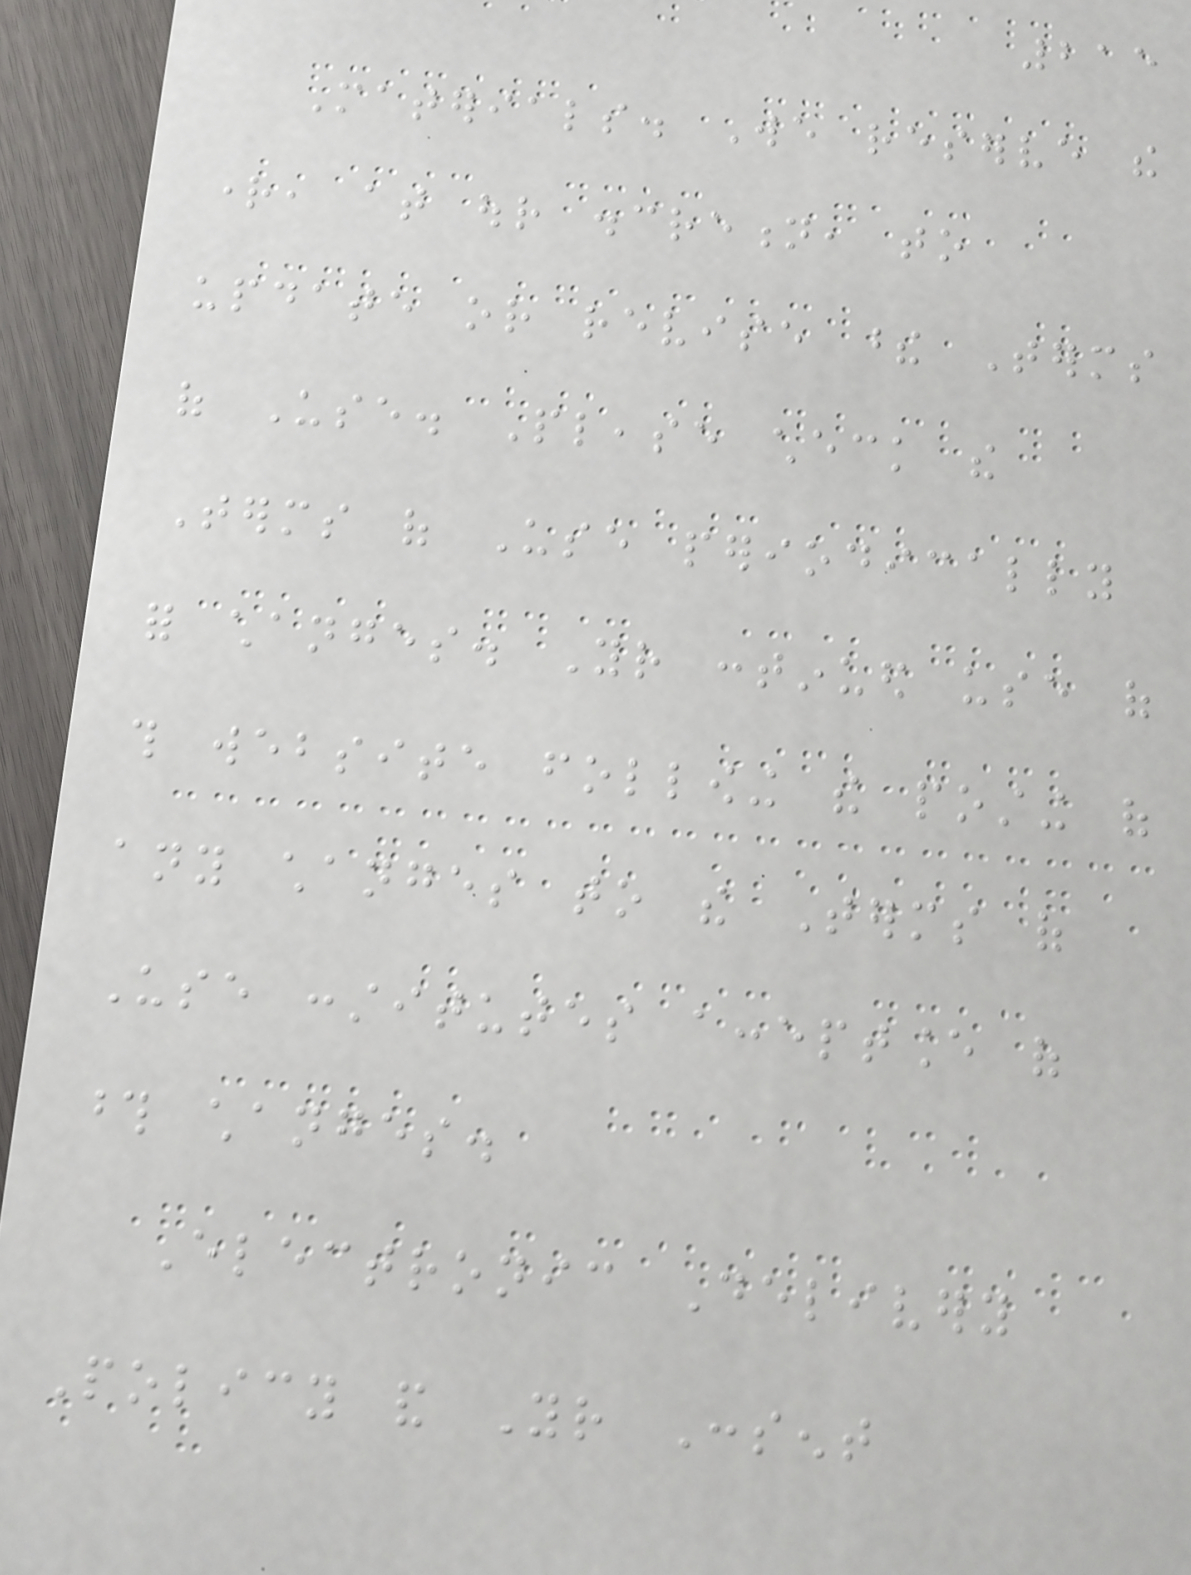215
Materials. We reserve the
right, at our discretion, to
update or revise these Terms
of Use. Please check the
Terms of Use periodically
for changes. Your continued use of
this website following the posting of
any changes to the Terms of
Use constitutes acceptance of
those changes.
Electronic Delivery
Policy and Your Consent
